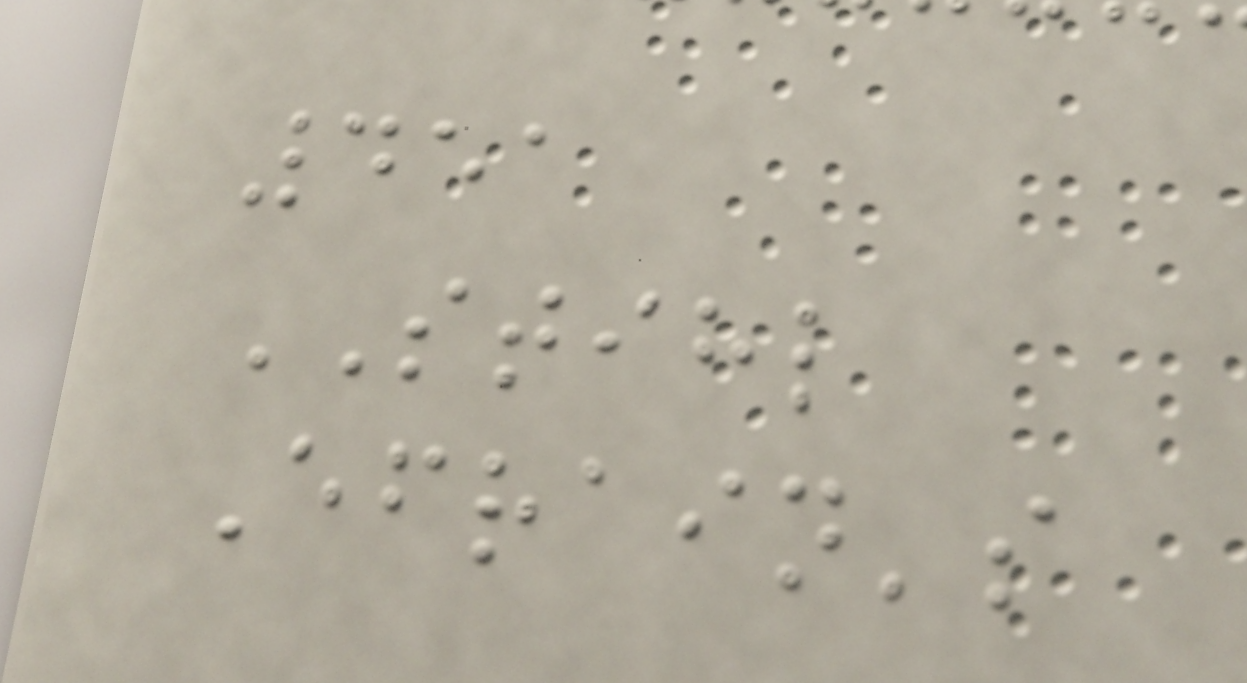451
STIHL
Efrain's
